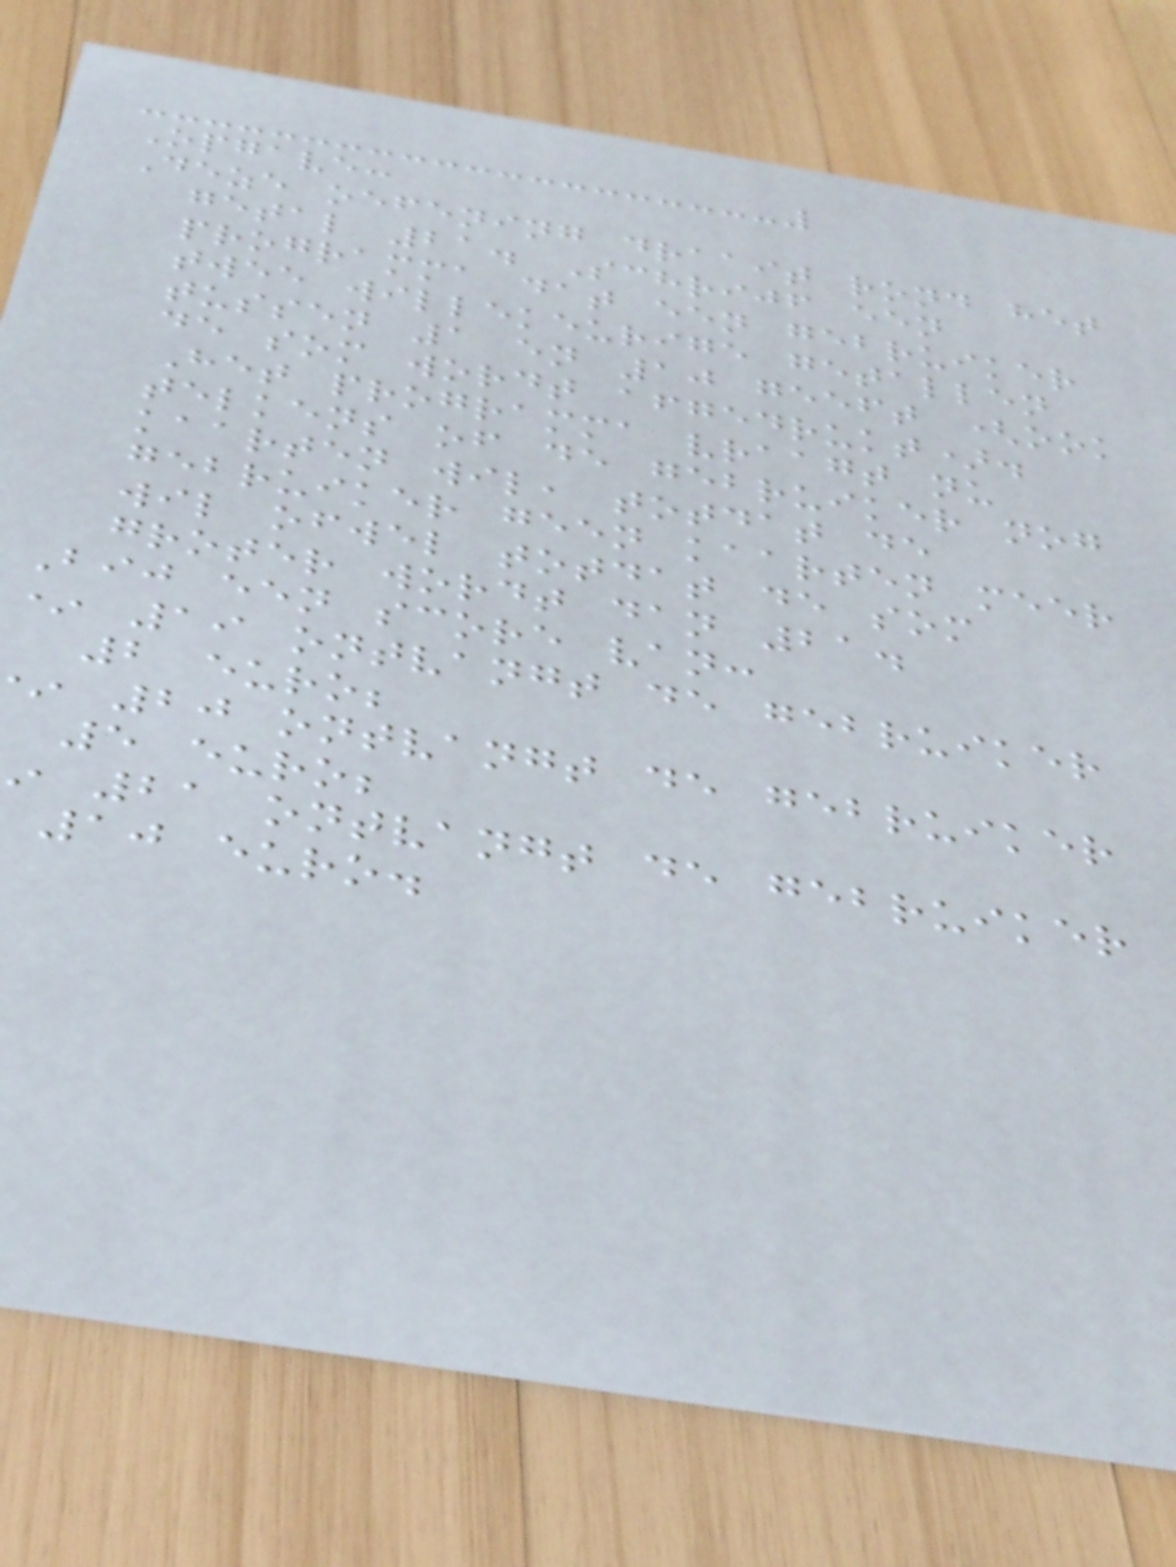Opgave:
Deze oefening draait rond het
getal 21. Schrijf een
programma dat een gebruiker
twee willekeurige getallen
tussen 1 en 10 geeft (ook
de som wordt afgedrukt).
Het programma vraagt nu
telkens of de gebruiker nog
kaarten wil, totdat de
gebruiker geen kaarten meer
wil ofwel totdat de som
groter wordt dan 21.
Bij een score van:
* 19 ontvangt de gebruiker
2 euro;
20 ontvangt de gebruiker
5 euro;
21 ontvangt de gebruiker
10 euro.
